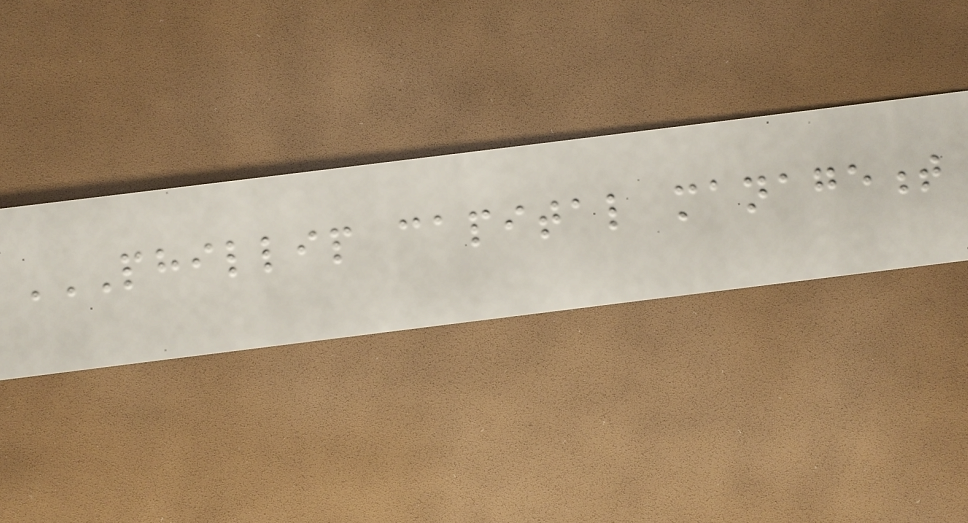PHILLIP CAPITAL MANAGEMENT
